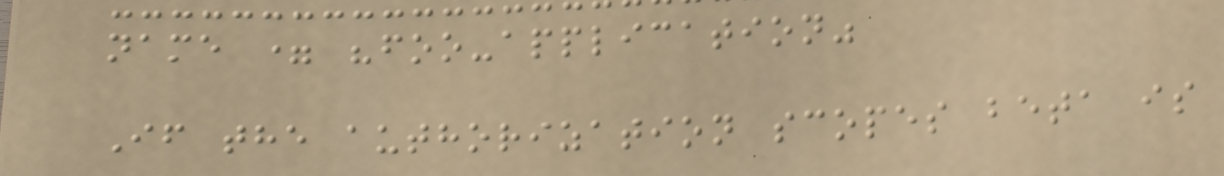name = "foo-application"
If the authorization scopes beta is
